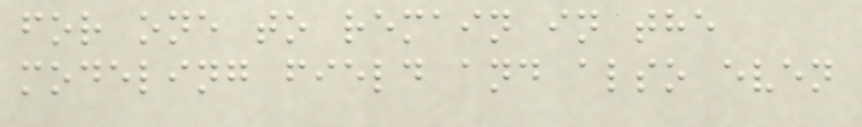for one to remain in the
modeling field and also even
